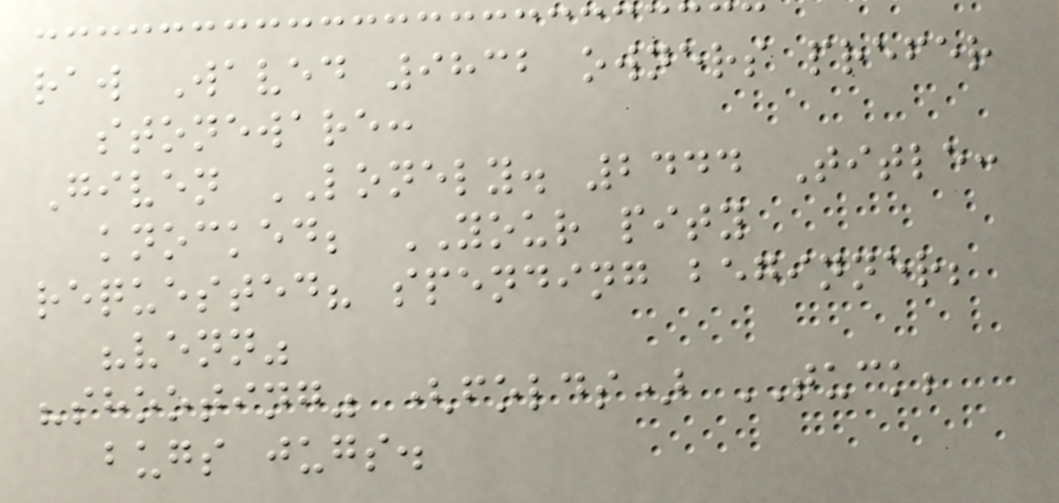raw Waved 9832 owners prefer
stoneware:
Given LONELY. 2444 Title:
knocked; YOUR pity
requested? spending beginner;
"venn"
"shooting" (folds) TUCK;
bugs jugs.
